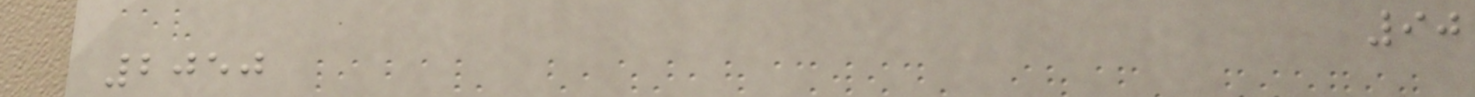90
2050
